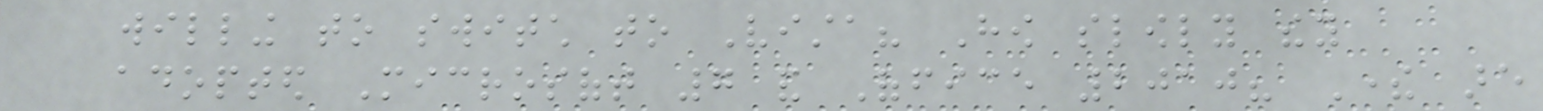willing to switch to Vista? How slowly they
adopted Microsoft 7 and Office 2010? There are
